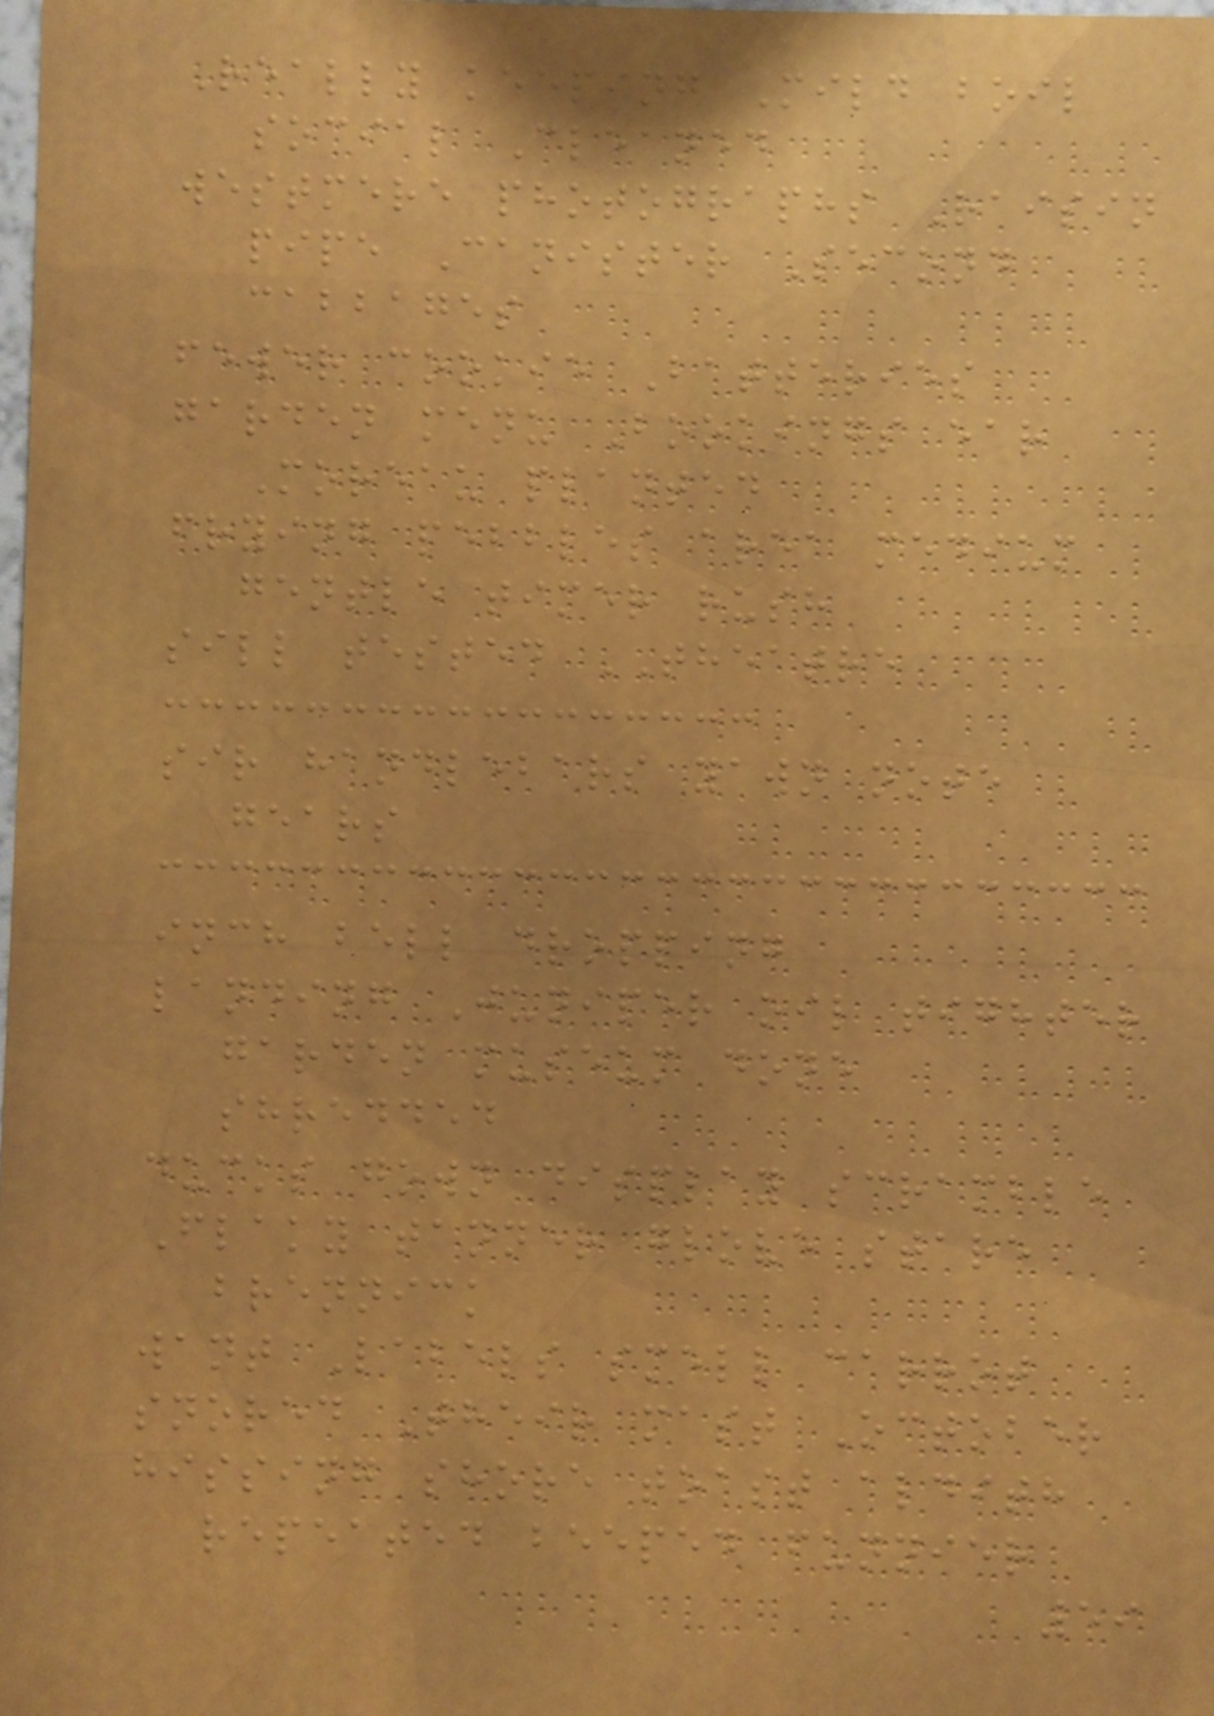Really keeping Mild boil
social Cleaned
westmere photographs Raisin
pipe Canister Second
cabbages
fewer cookie Batteries
garden menu Bookings ear
Moreau planted
frying pebbles area medium
gentle timer rush
sill tested THEATRE
sir handlebars yawn note
gears
inch bell dropping
landing Juniper oil tighter
garden museum done
shredded
ducks gown display scramble
Flaky tanner glove stare
brennick
want Labels smell carrot
snored Their mast October
hissing shore toast aldith
repeated beeped funnier
59
